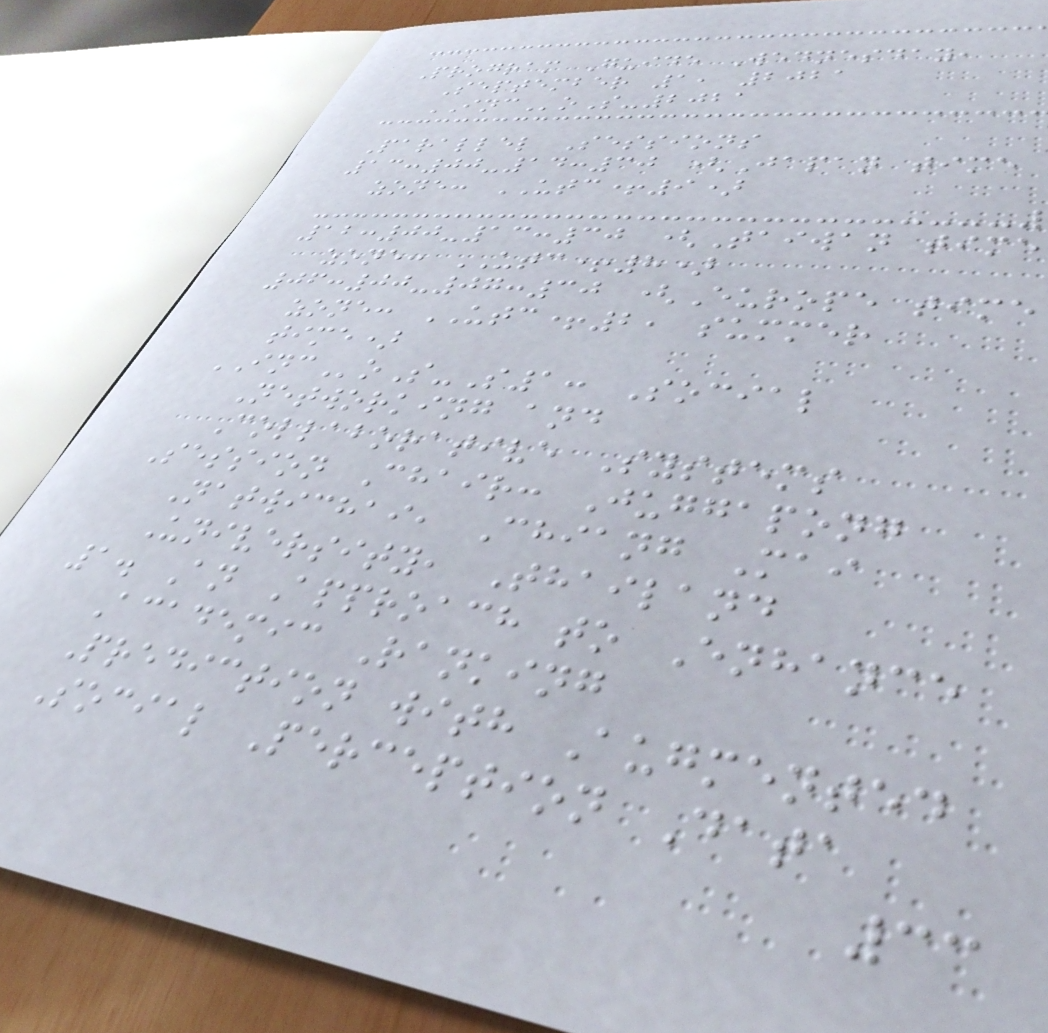Program Guide Wednesday,
September 1, 2021
INCoS-2021
Parallel Sessions
13:00-14:30 (Japan time
zone: UTC+9)
12:00-13:30 (Taiwan time
zone: UTC+8)
06:00-07:30 (Europe time
zone: UTC+2, summer
time)
INCoS-S1: Social
Networking and
Collaborative Systems
Session Chair: Juggapong
Natwichai, Chiang Mai
University, Thailand
1. An Approach to Enhance
Academic Ranking
Prediction with Augmented
Social Perception Data
33
